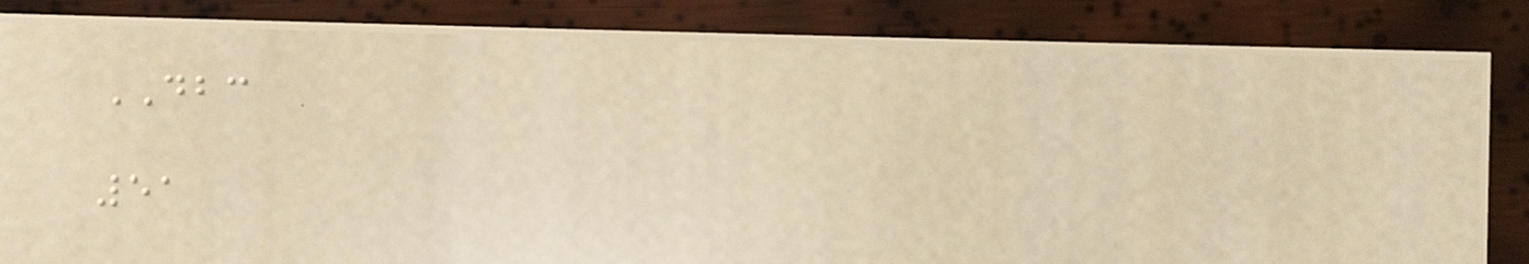DBC
51
